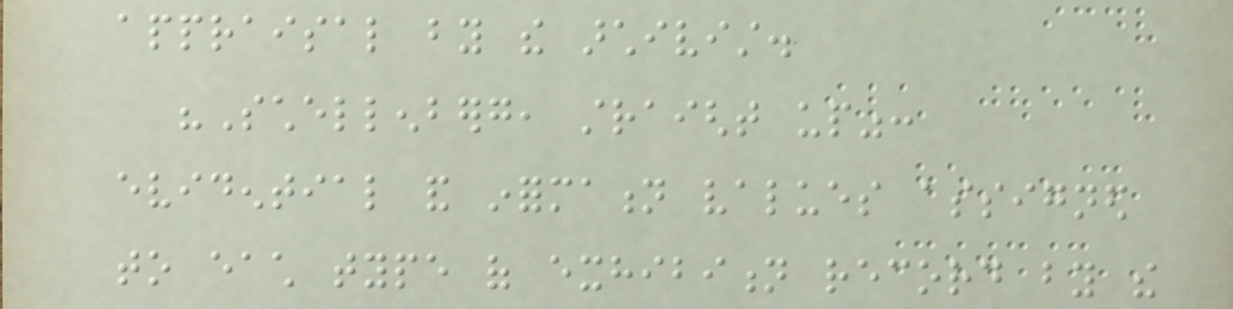appraisal by the archivist.
"Schellenberg, straight up":
evidential and information values assigned
to each type of exhibition record by the
